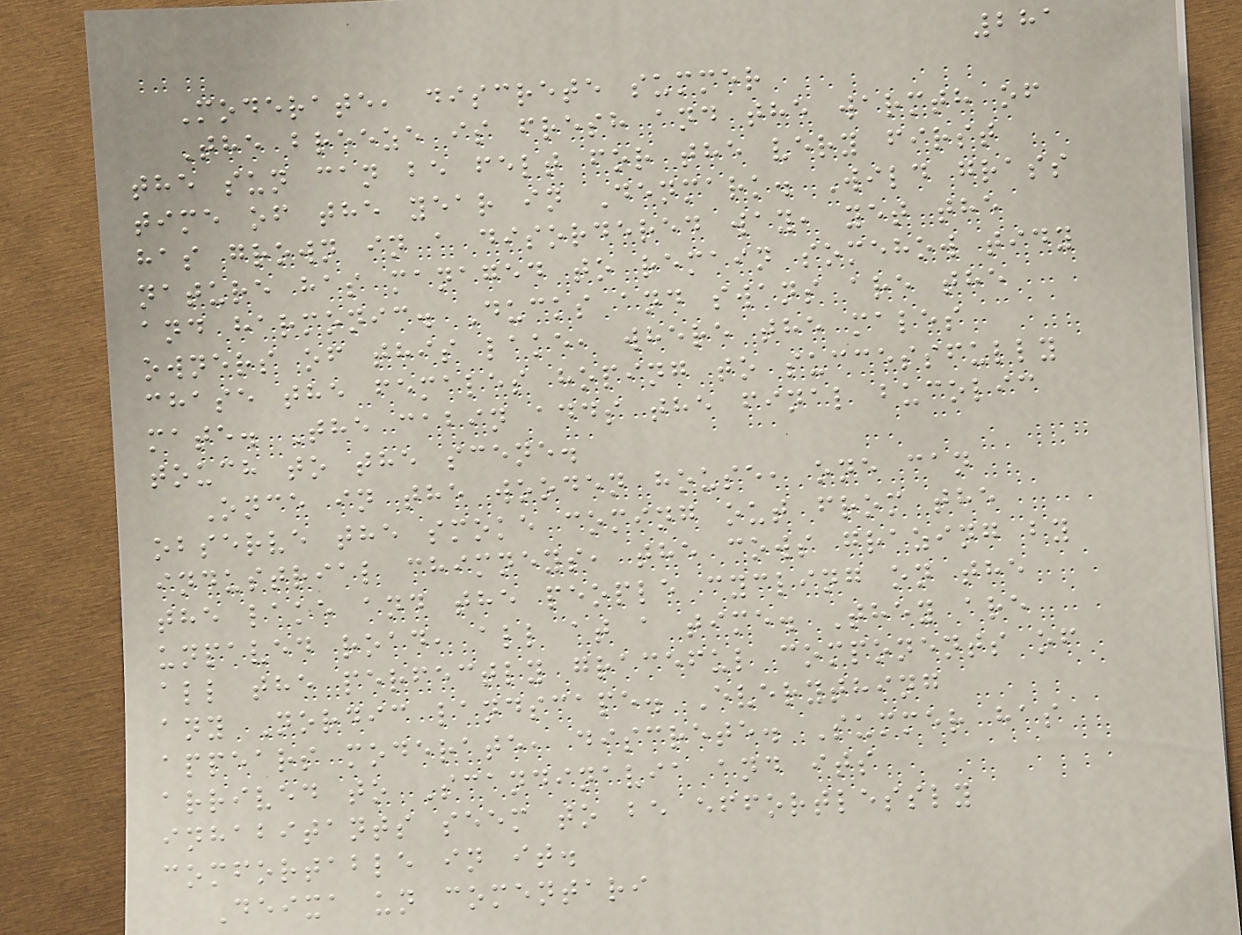281
Moderate, discrete summer
The breeze is fresh and the warmth of
the sun can be felt for the very first
time of the year in Denmark. Wild grass
has grown in a disordered way, yet the
nature has managed to remain somehow tidy
and harmonic. Ducks and swans are the
owners of this lake, where the males
chase the females hoping to successfully
mate. The cabin adds the final bucolic
touch to the scene.
Once in the wooden house, one can
observe the smoke coming out from the
industrial chimneys, the cows grazing by
the lake and the people cycling on the
unpaved road, all at a time. They are
all the perfectly graceful components of
any Nordic landscape. Everything
appears moderate, discrete. Summer has
arrived to Scandinavia and its
inhabitants seem to be effortlessly
comfortable in it.
Deixa un comentari
